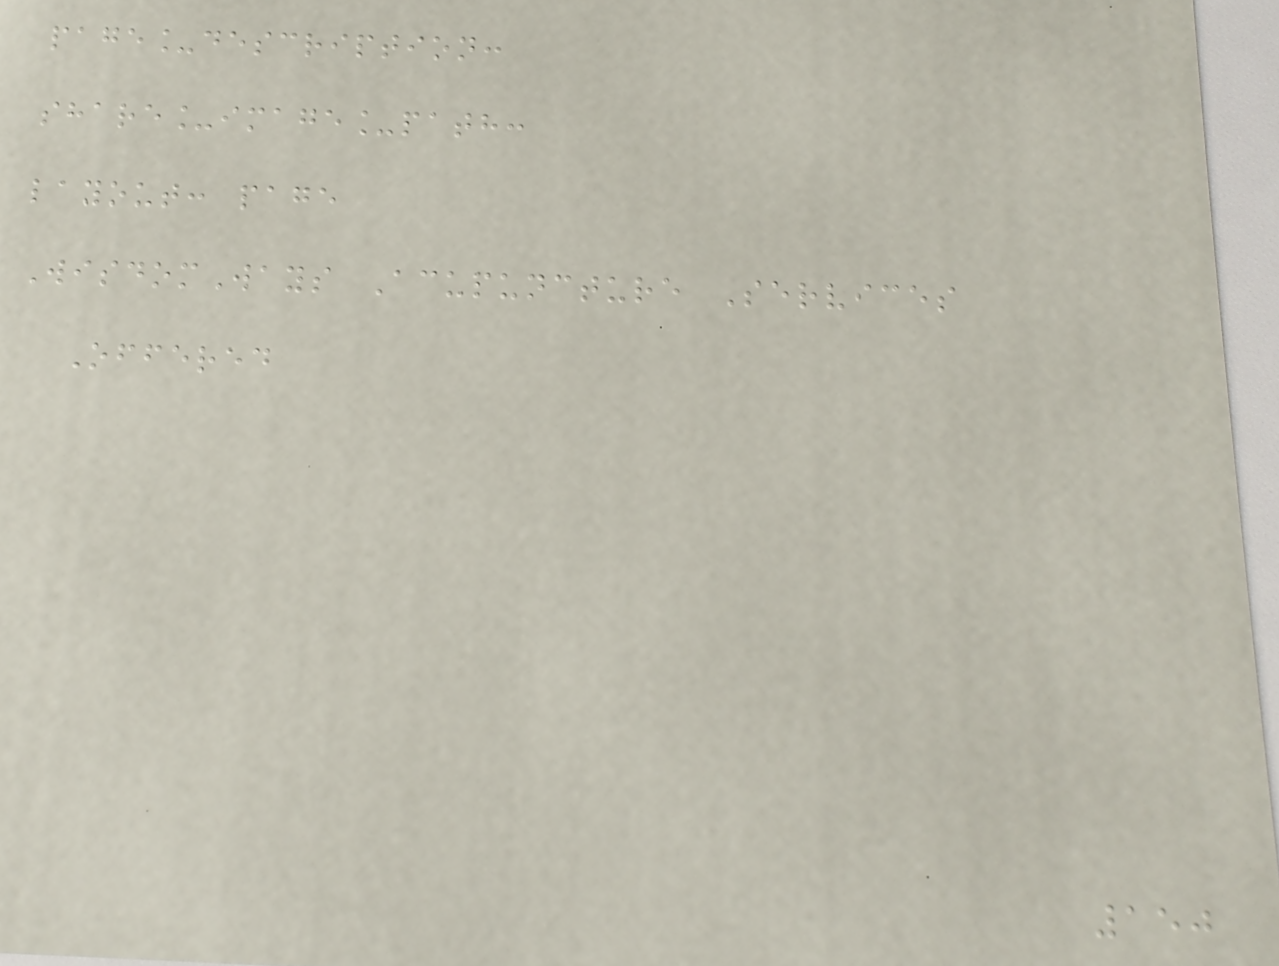page_description:
share_image_path:
layout: page
WisdomWays Acupuncture Services
Offered
150
